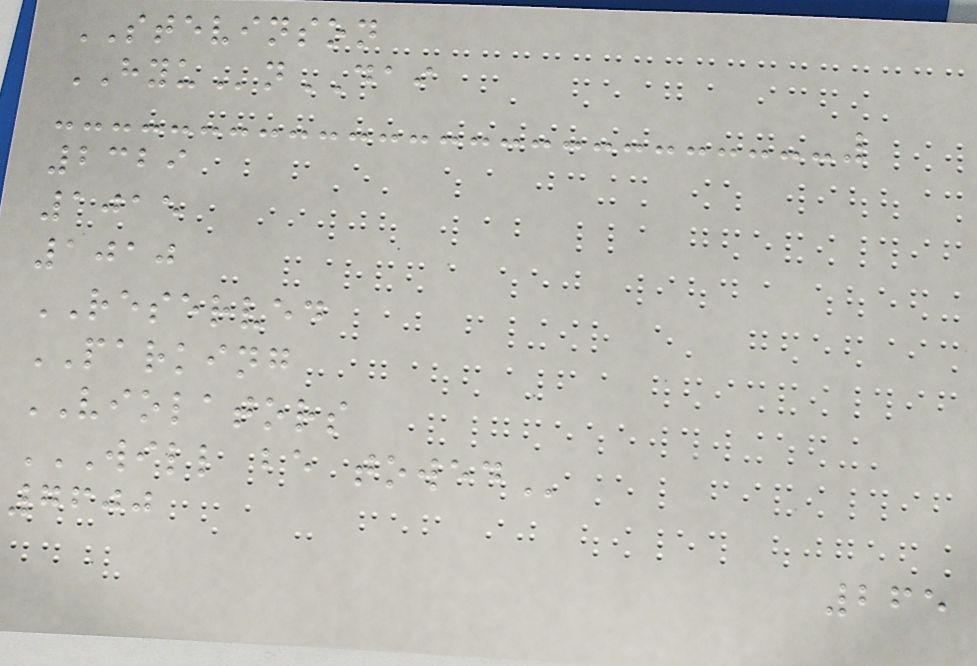STEVINSON
HYUnDAI
2329
1015
1010
RESERVED
PARKING
VIOLATORS
WILL BE TOWED
7600
265
